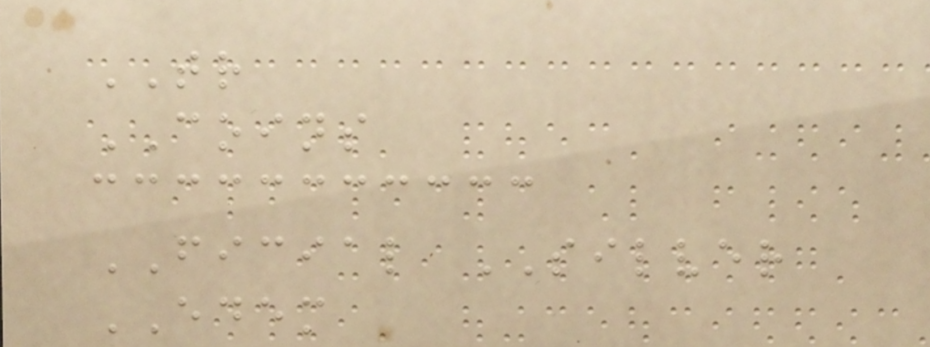TR
COINS
FICIAL SILVER
EDEM
